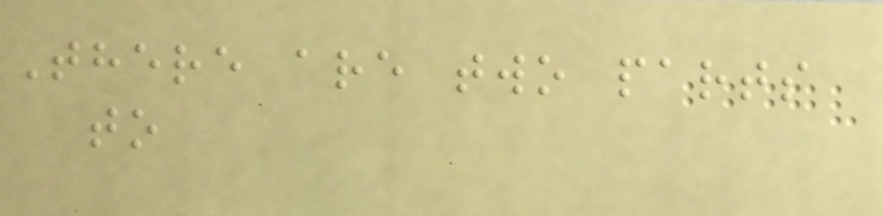There are two parts
to
